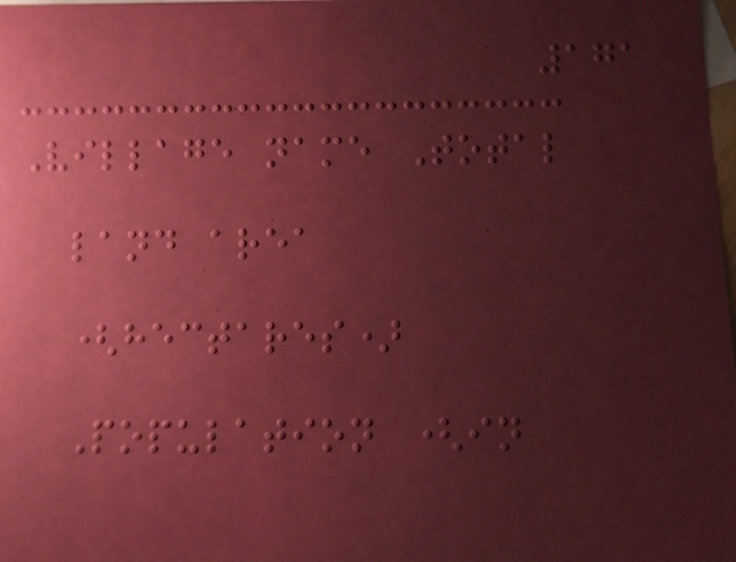171
Village name Total
land area
(hectares)
Population (in
